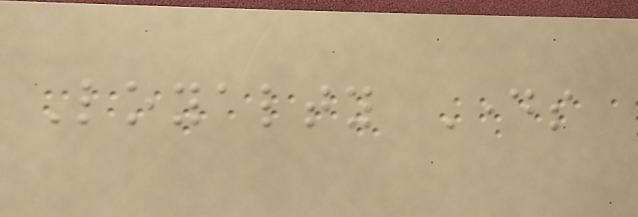Loyalty Days
